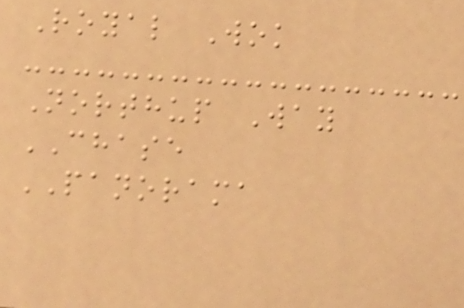Royal Wok
Northup Way
CHASE
PANORAMA
